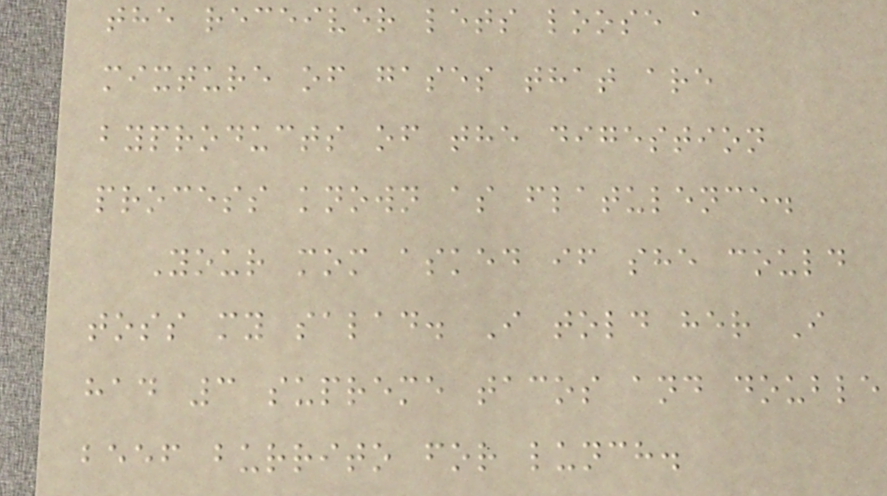the receiver lets loose a
mixture of gases that are
byproducts of the digestion
process known as flatulence.
Your mom asked if she could
toss my salad. I told her I
had 3 supreme tacos and double
beef burrito for lunch.
